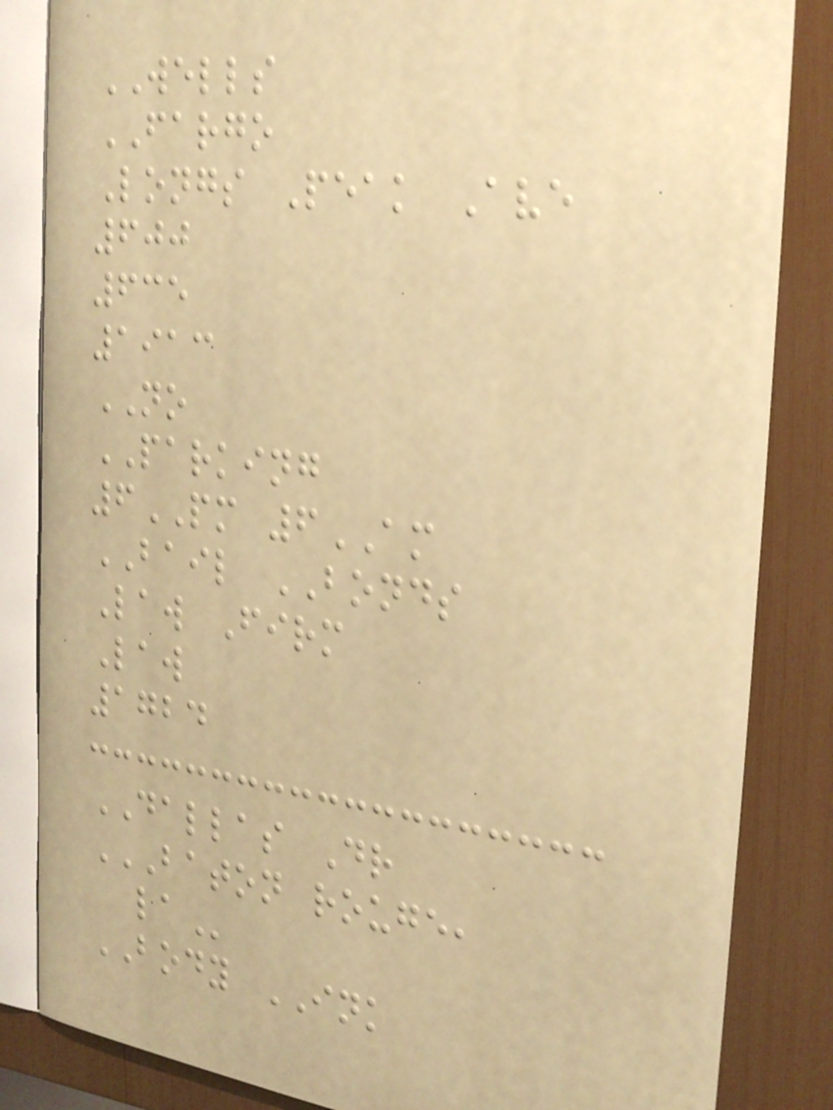WELLS
FARGO
Longs Peak Ave
600
635
1913
NO
PARKING
6PM 6AM
BAIL BONDS
Law Firm
Law
1724
DALLAS Dr
BATON ROUGE,
LA
BODY INK
